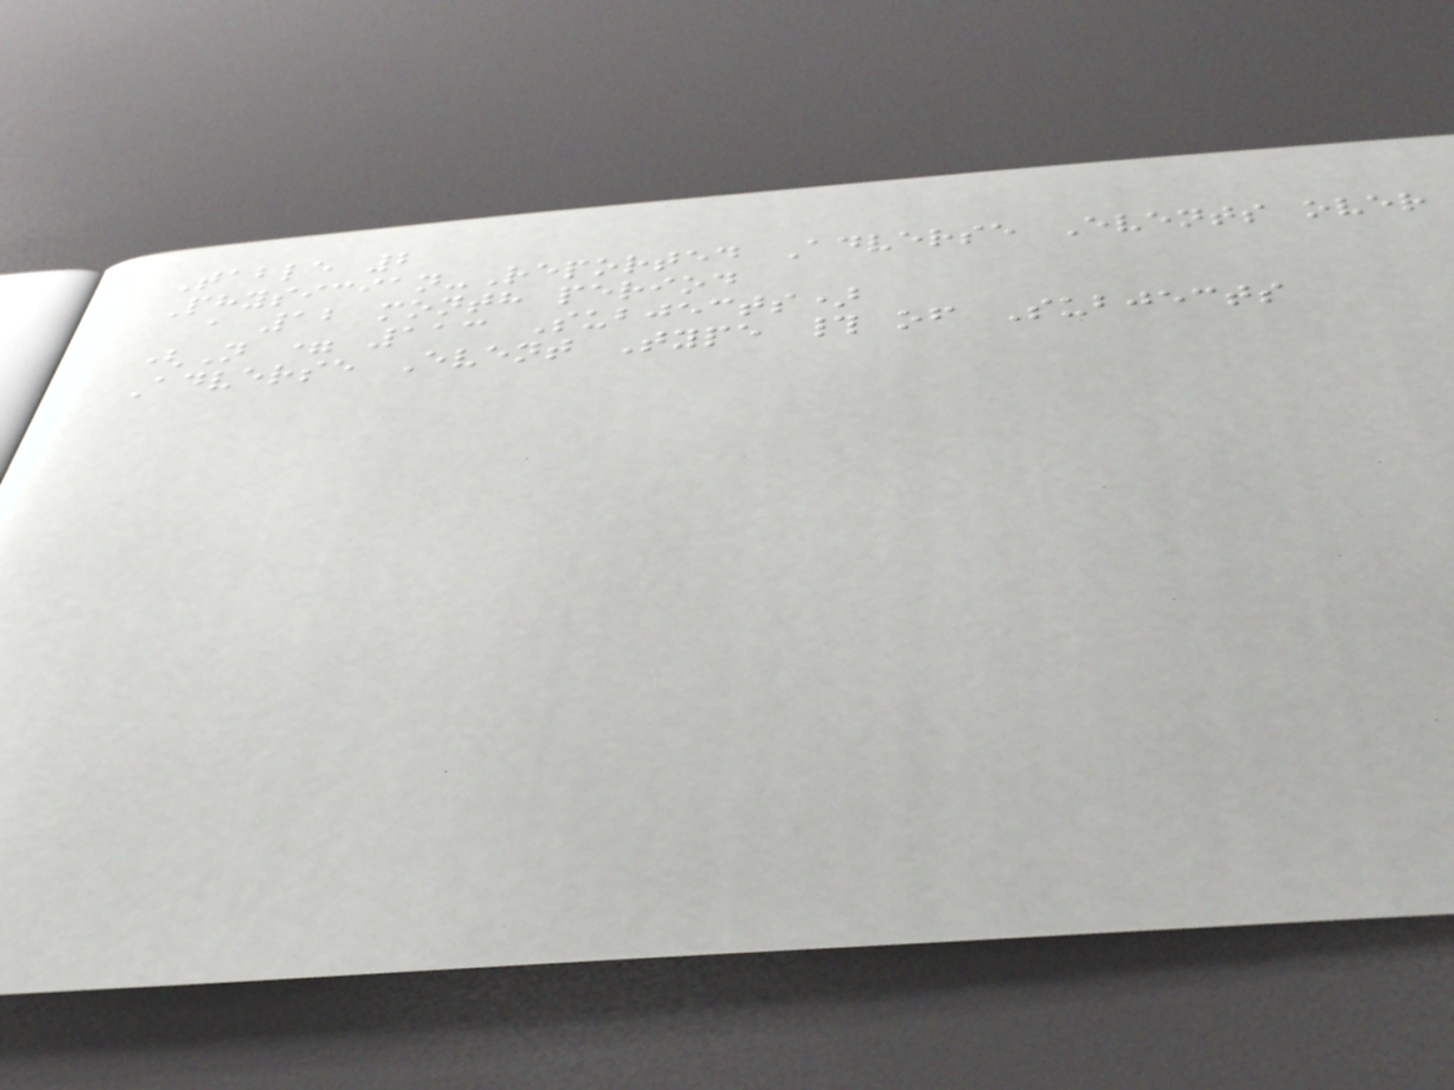Table 2
Physician-Reported Adverse Events over
a 12 month period
(N = 113 Subjects)
Adverse Event Type # of Subjects
